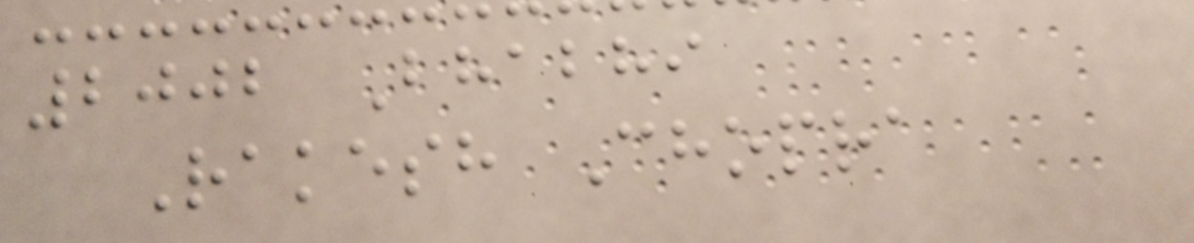2002 Bhabhi
Rakesh Chopra
